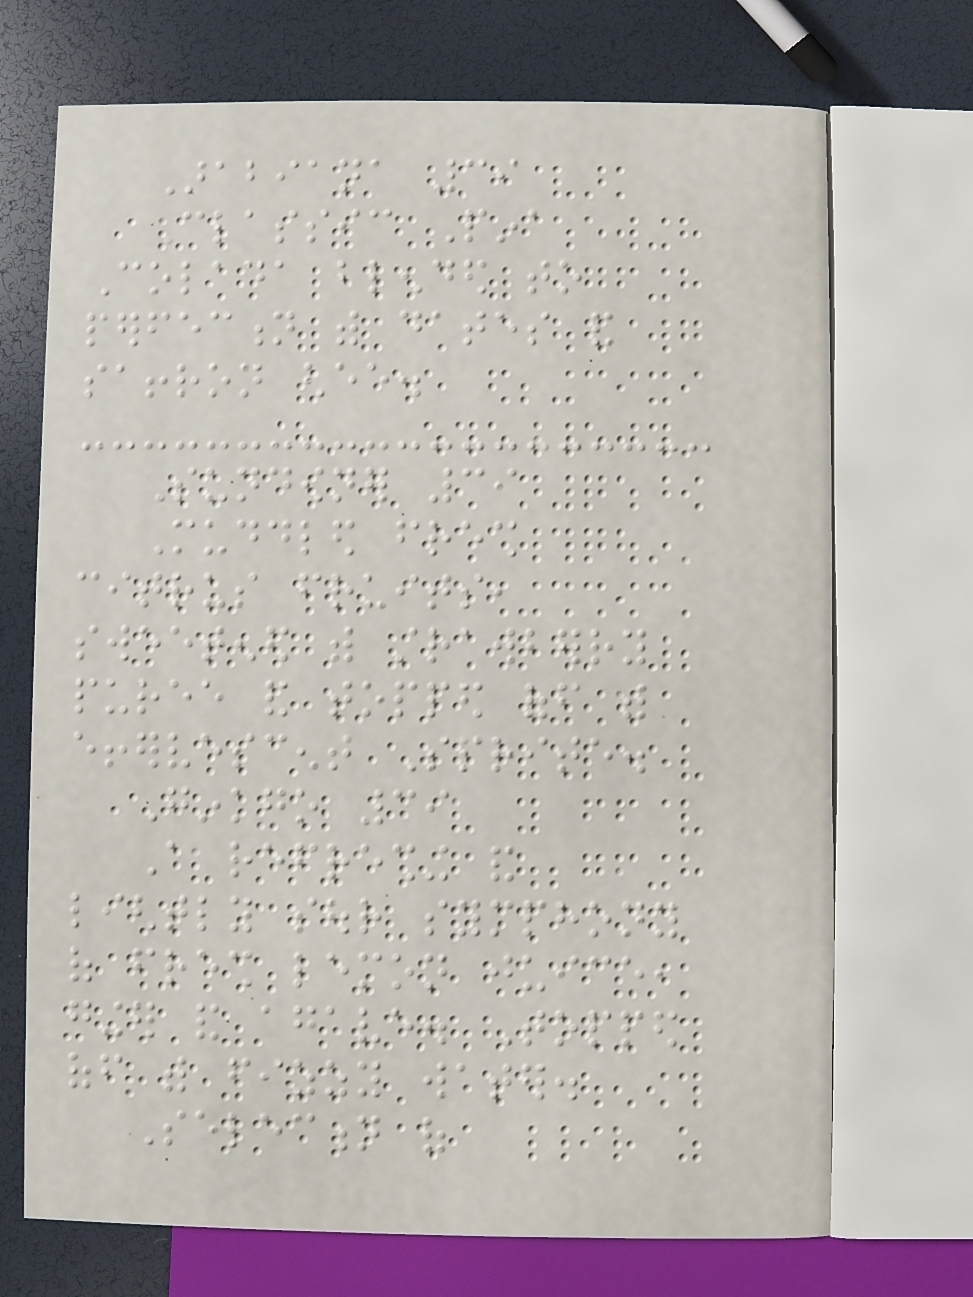Arabiana 39
Classic Pina
Colada blended to
perfection with dates and
saffron ghee.
Sundowner 39
Muddled fresh
citrus fruits,
sweetened with strawberry
puree and topped off with
effervescent Sprite.
Ginkgo 39
A refreshing and
lightly sour symphony
of fresh lemon juice,
ginger and agave. Topped
off with fizzy water.
Selection of
